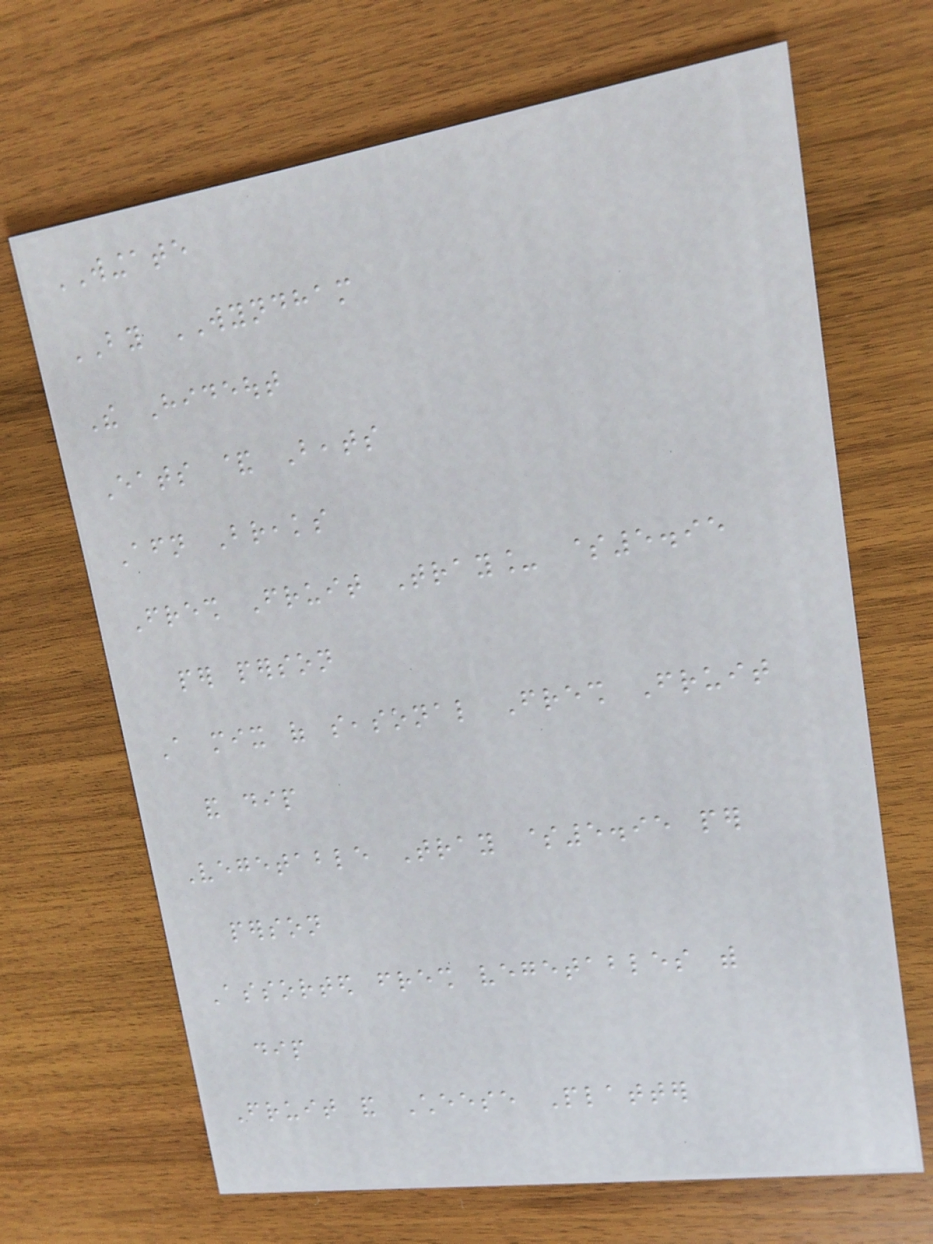WINGATE
BY WYNDHAM
The Hideout
Eats & Beats
Afternoon Breaks
Fresh Fruit Tray_ $5.95
per person
A mix of seasonal Fresh Fruit
and dip
Vegetable Tray $5.95 per
person
Assorted fresh vegetables with
dip
Fruit and Cheese Platter
